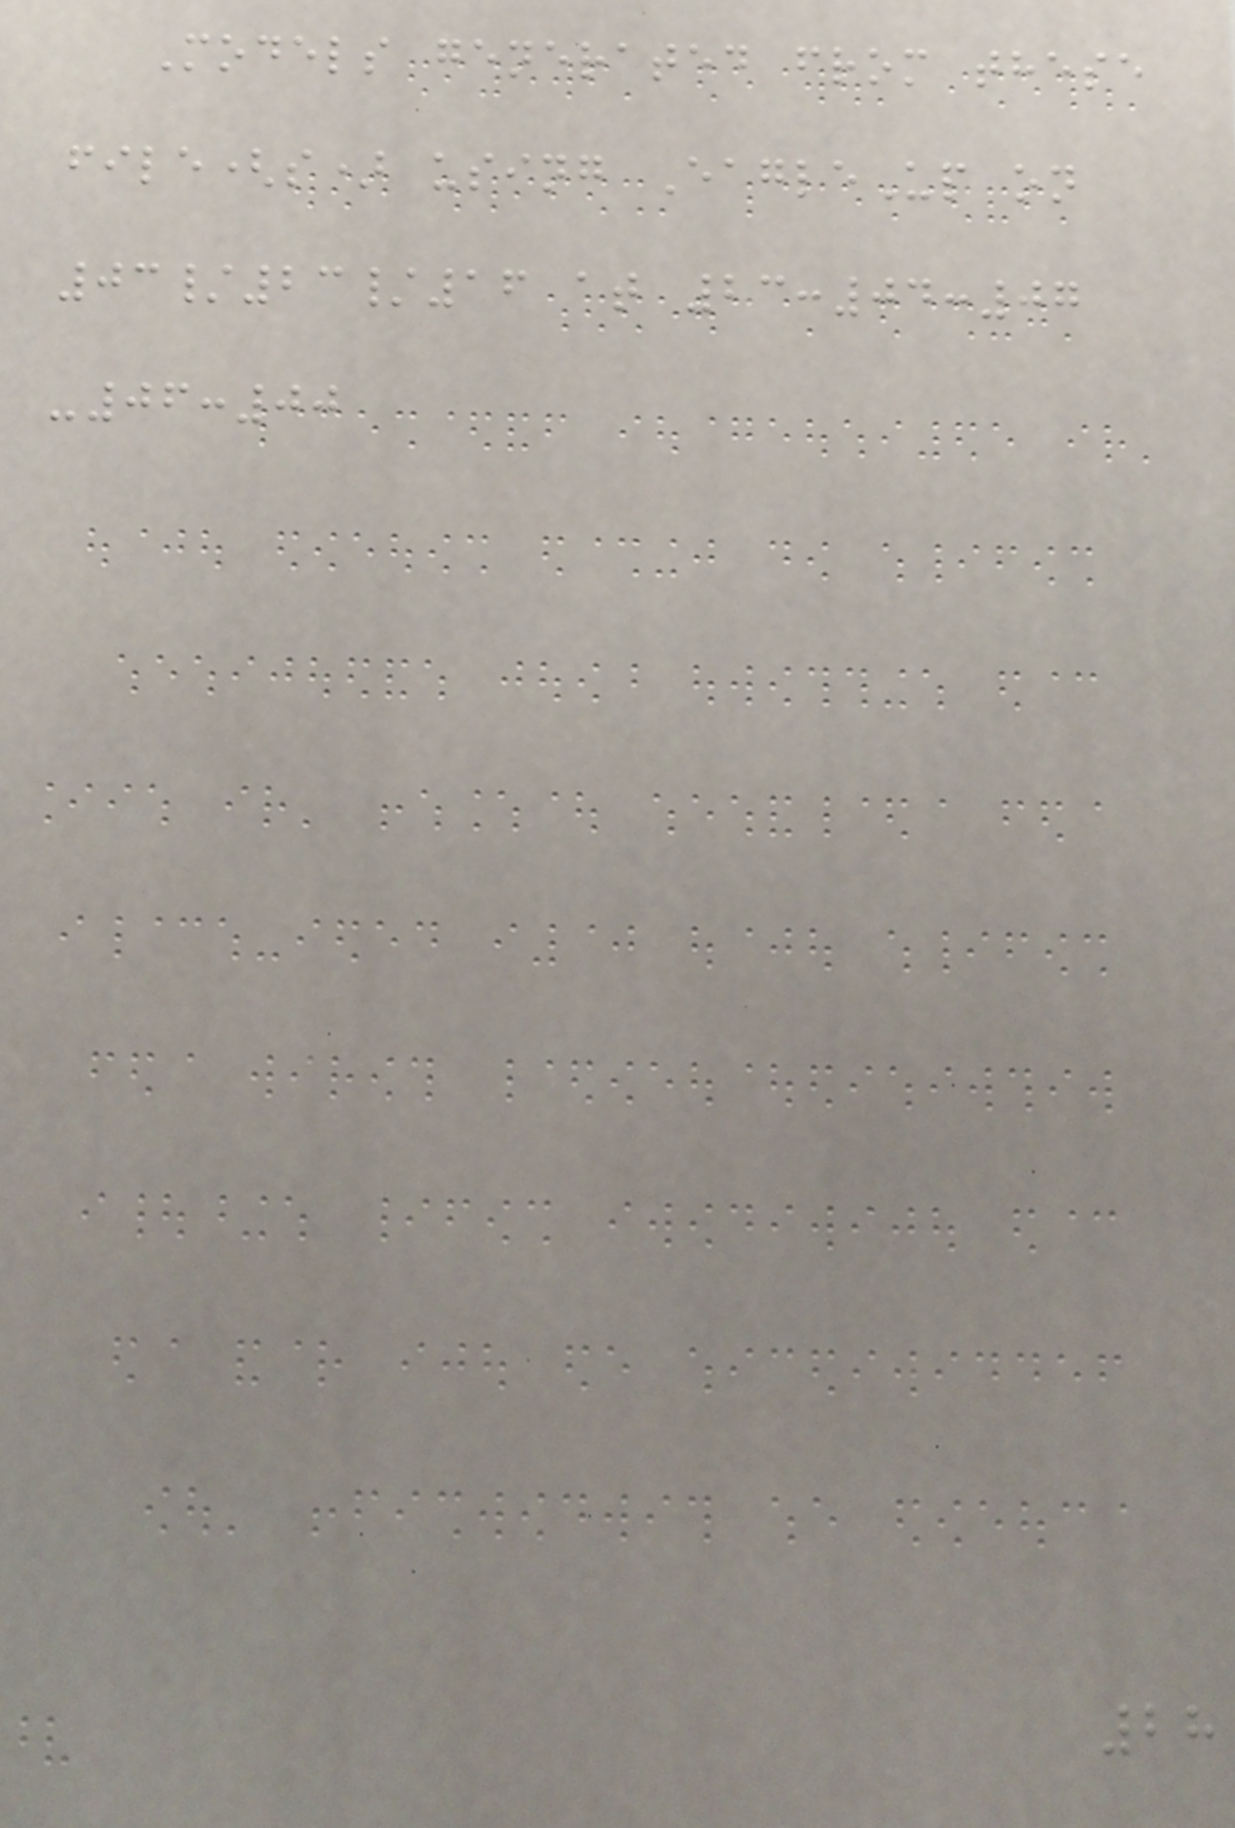Models generated from these
file(s) using EagleUp on
03/23/16 at 23:04:07
-06:00
28
